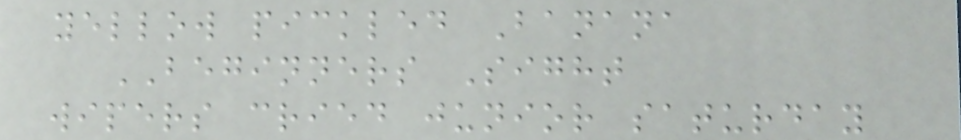yellow pickled Banana
BEGINNERS Sight
wipers cried junior saturday
